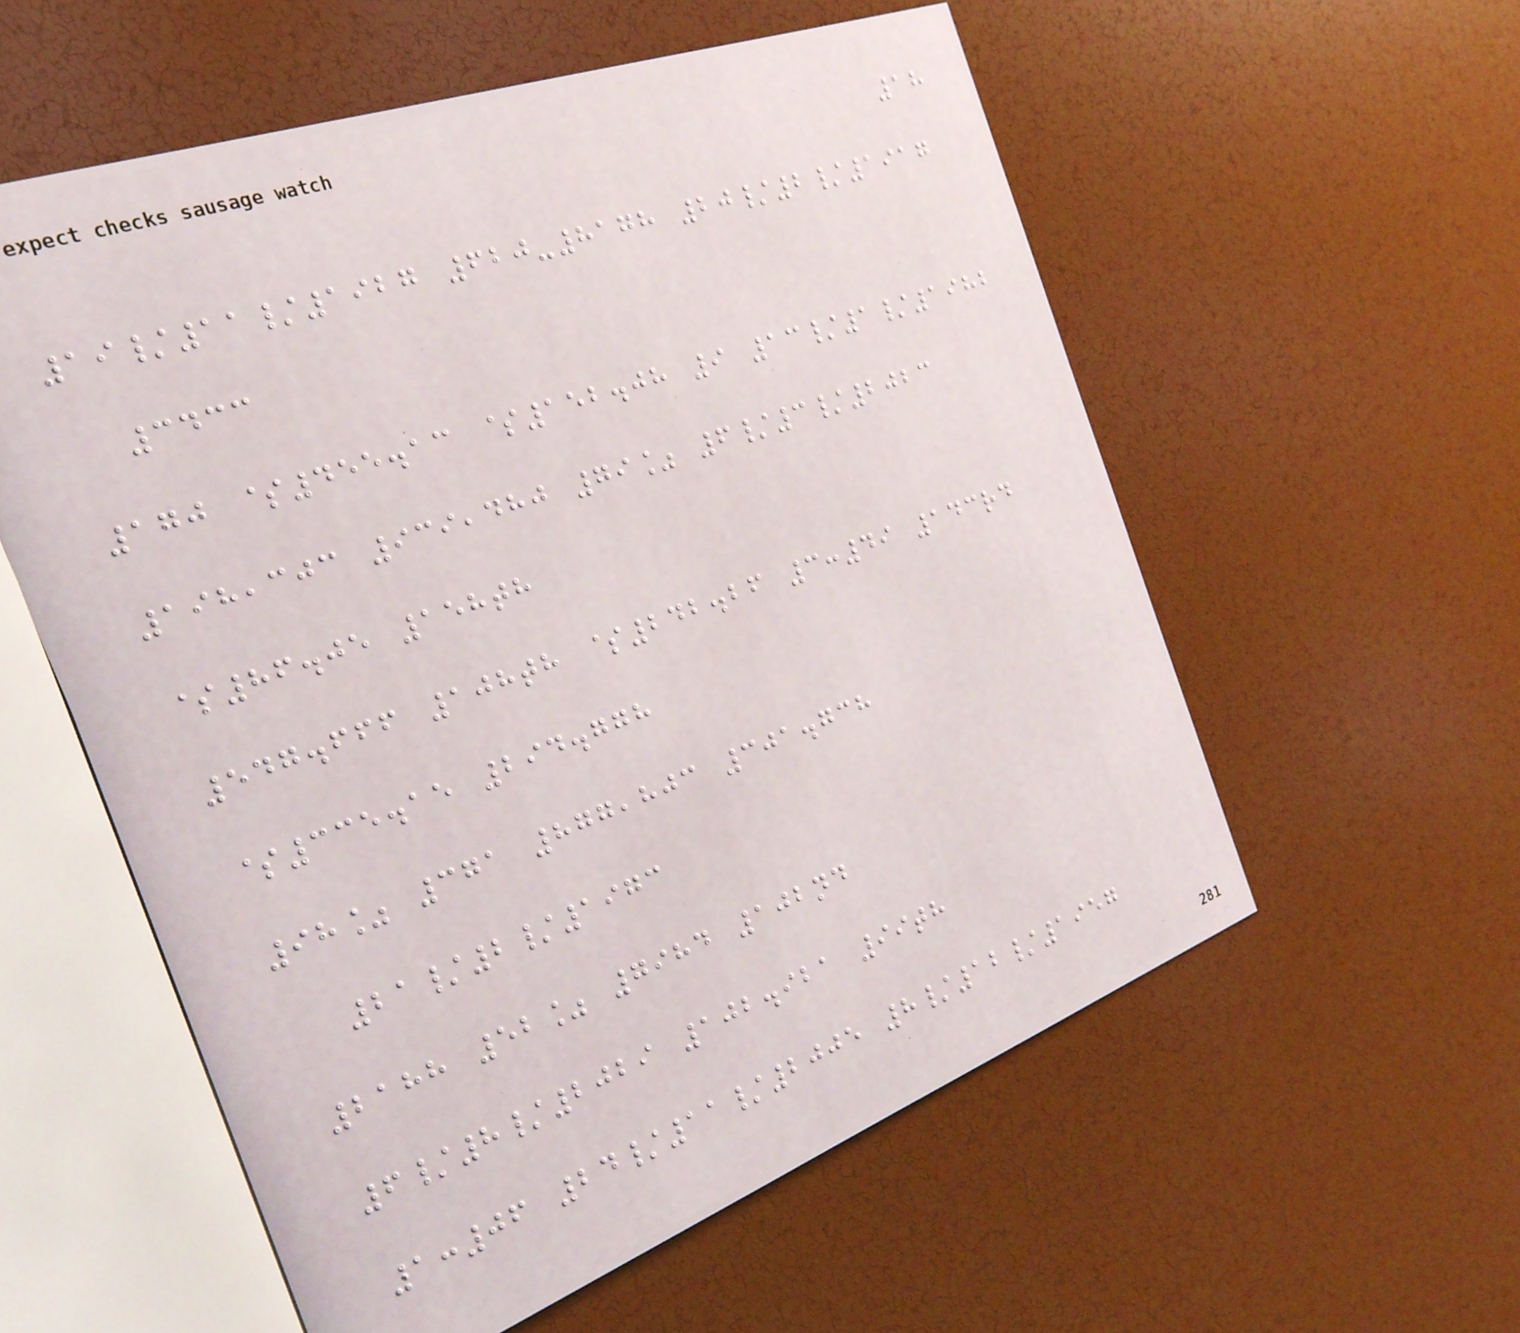18
19/11/1927 620-8178 20/2/1917
3433
170 $455.13 $152.08 9 13/1/1982
198,303 939,480 79% 6/3/2023
$86.05 158th
547.666 108th $242.26 3:49 143rd
$335.15 294.778
98% 371 877,803 301.738
21/2/1973
2188 52% 7984 102nd
6/8/2029 102.921 99th
1:06 24/11/2005 8/12/1957
